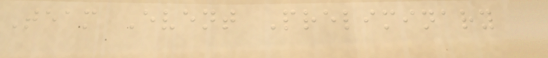Team Event Preliminary
